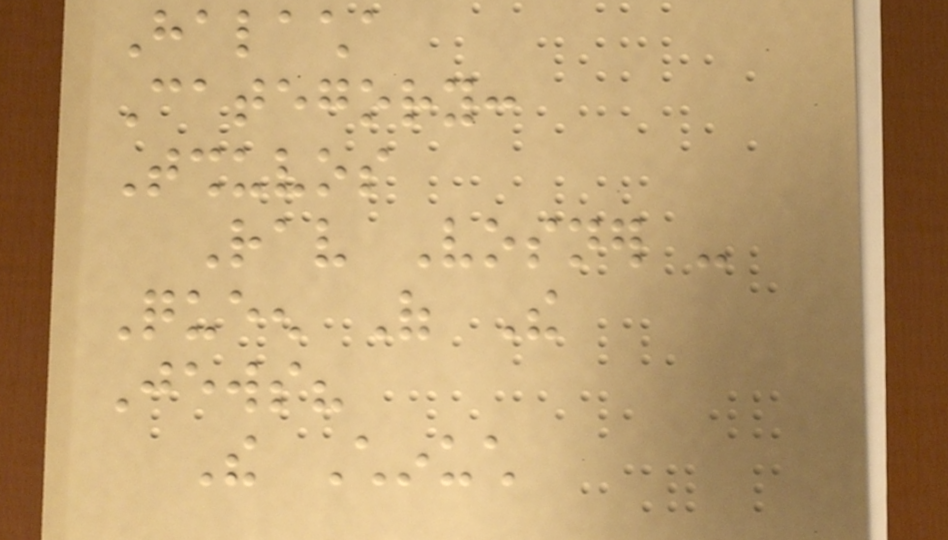Halacha
Category:
Tshuvos
Rav Vosner -
Queen Of The
Jews?
The Chinuch
